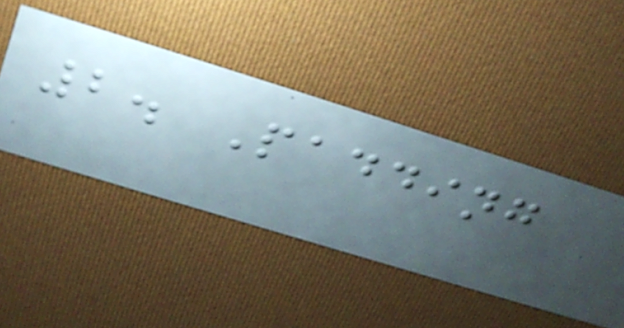2. Padding
